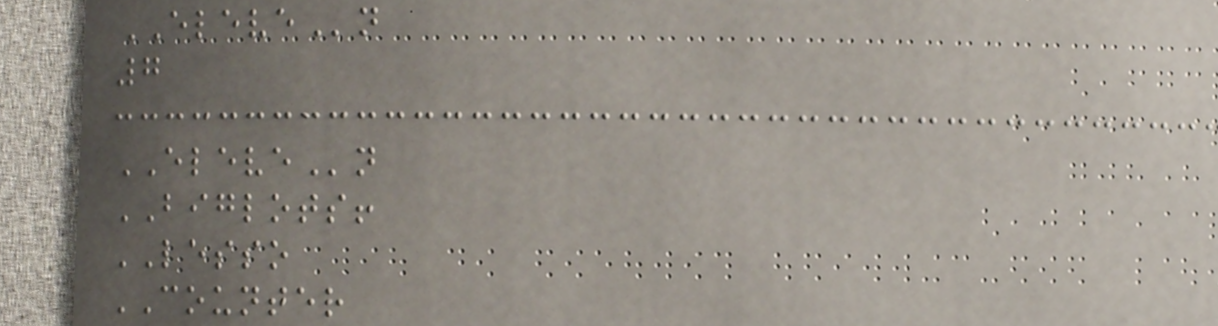ELEVEn
7
ELEVEn
BIGLOTS!
LESSO
COUNTER
